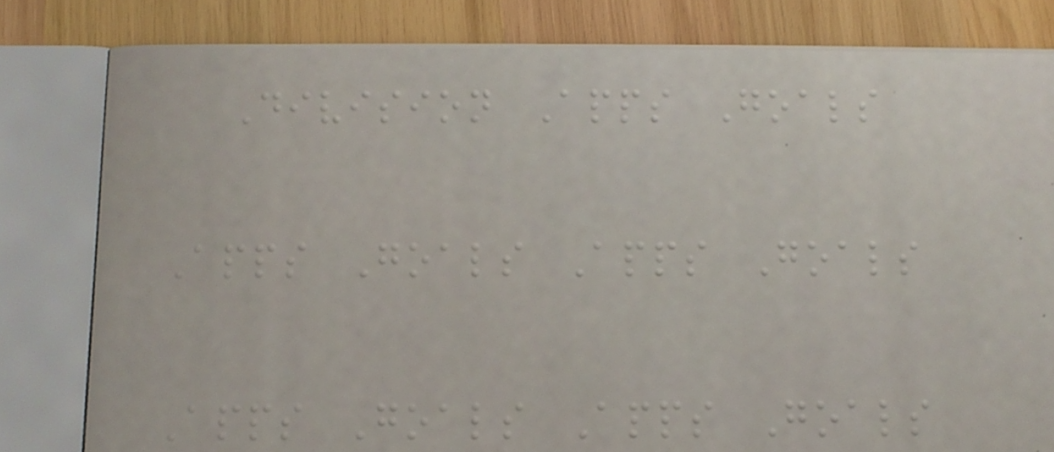Division Apps Goals
Apps Goals Apps Goals
Apps Goals Apps Goals
